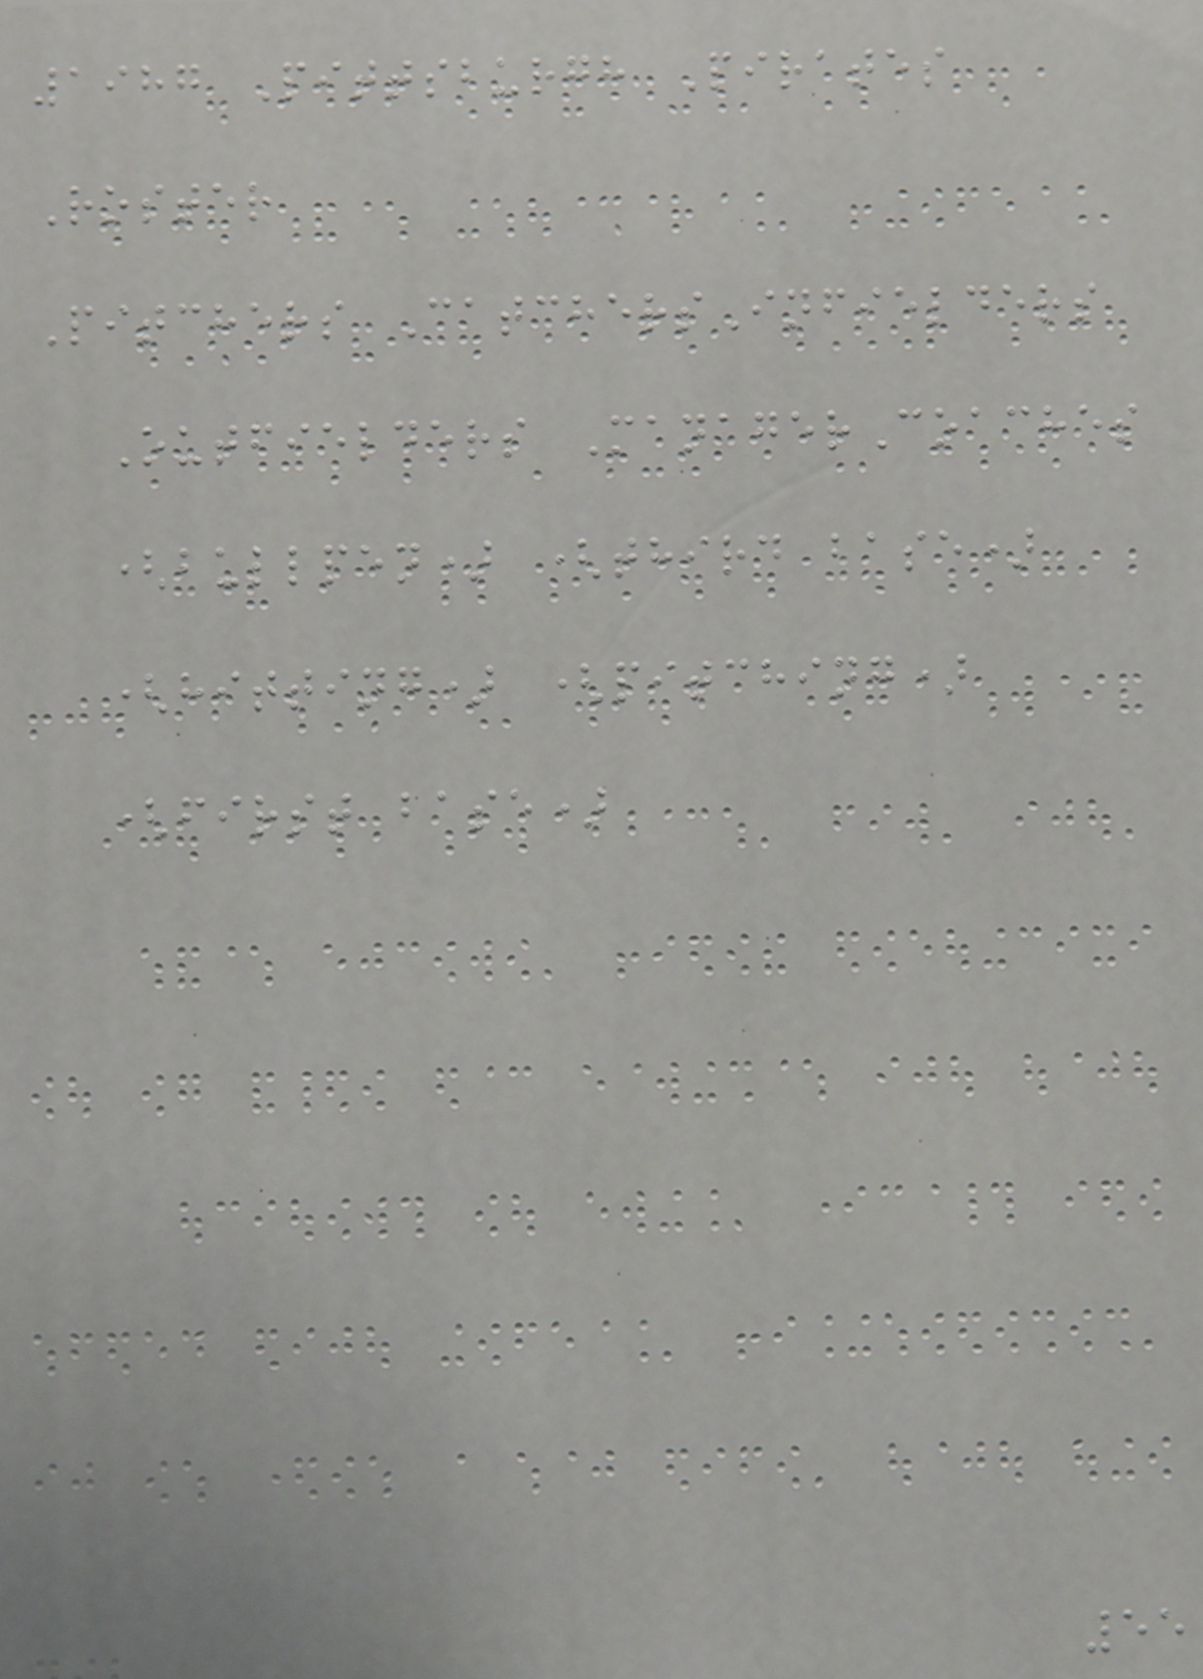1987 Pittsburgh Pirates
Roster
Pitchers CatchersInfielders
Outfielders ManagerCoaches
(bullpen) (third base)
(hitting) (pitching)
(first base)
55
